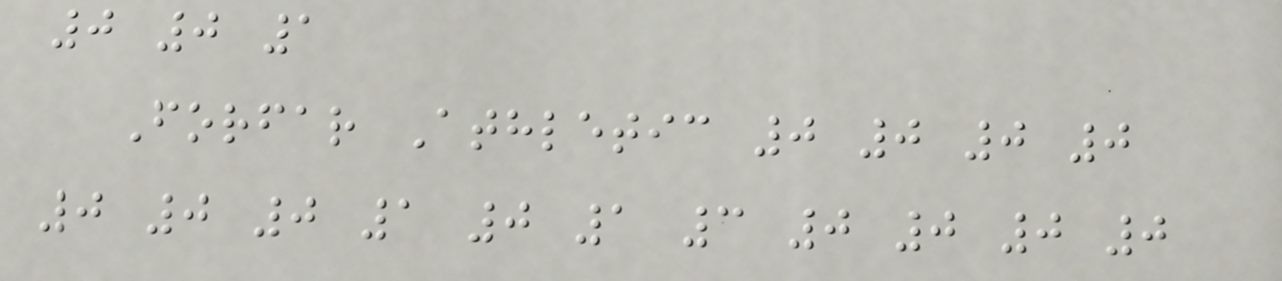0 0 1
Forfar Athletic 0 0 0 0
0 0 0 1 0 1 3 0 0 0 0
